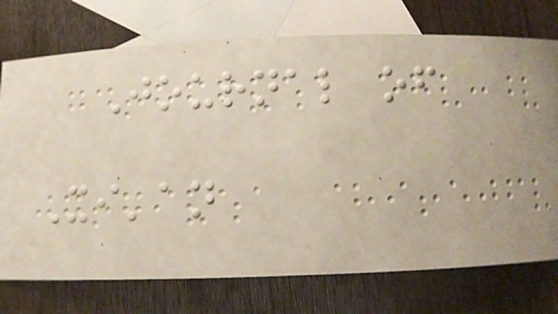Journal of
Xi'an
